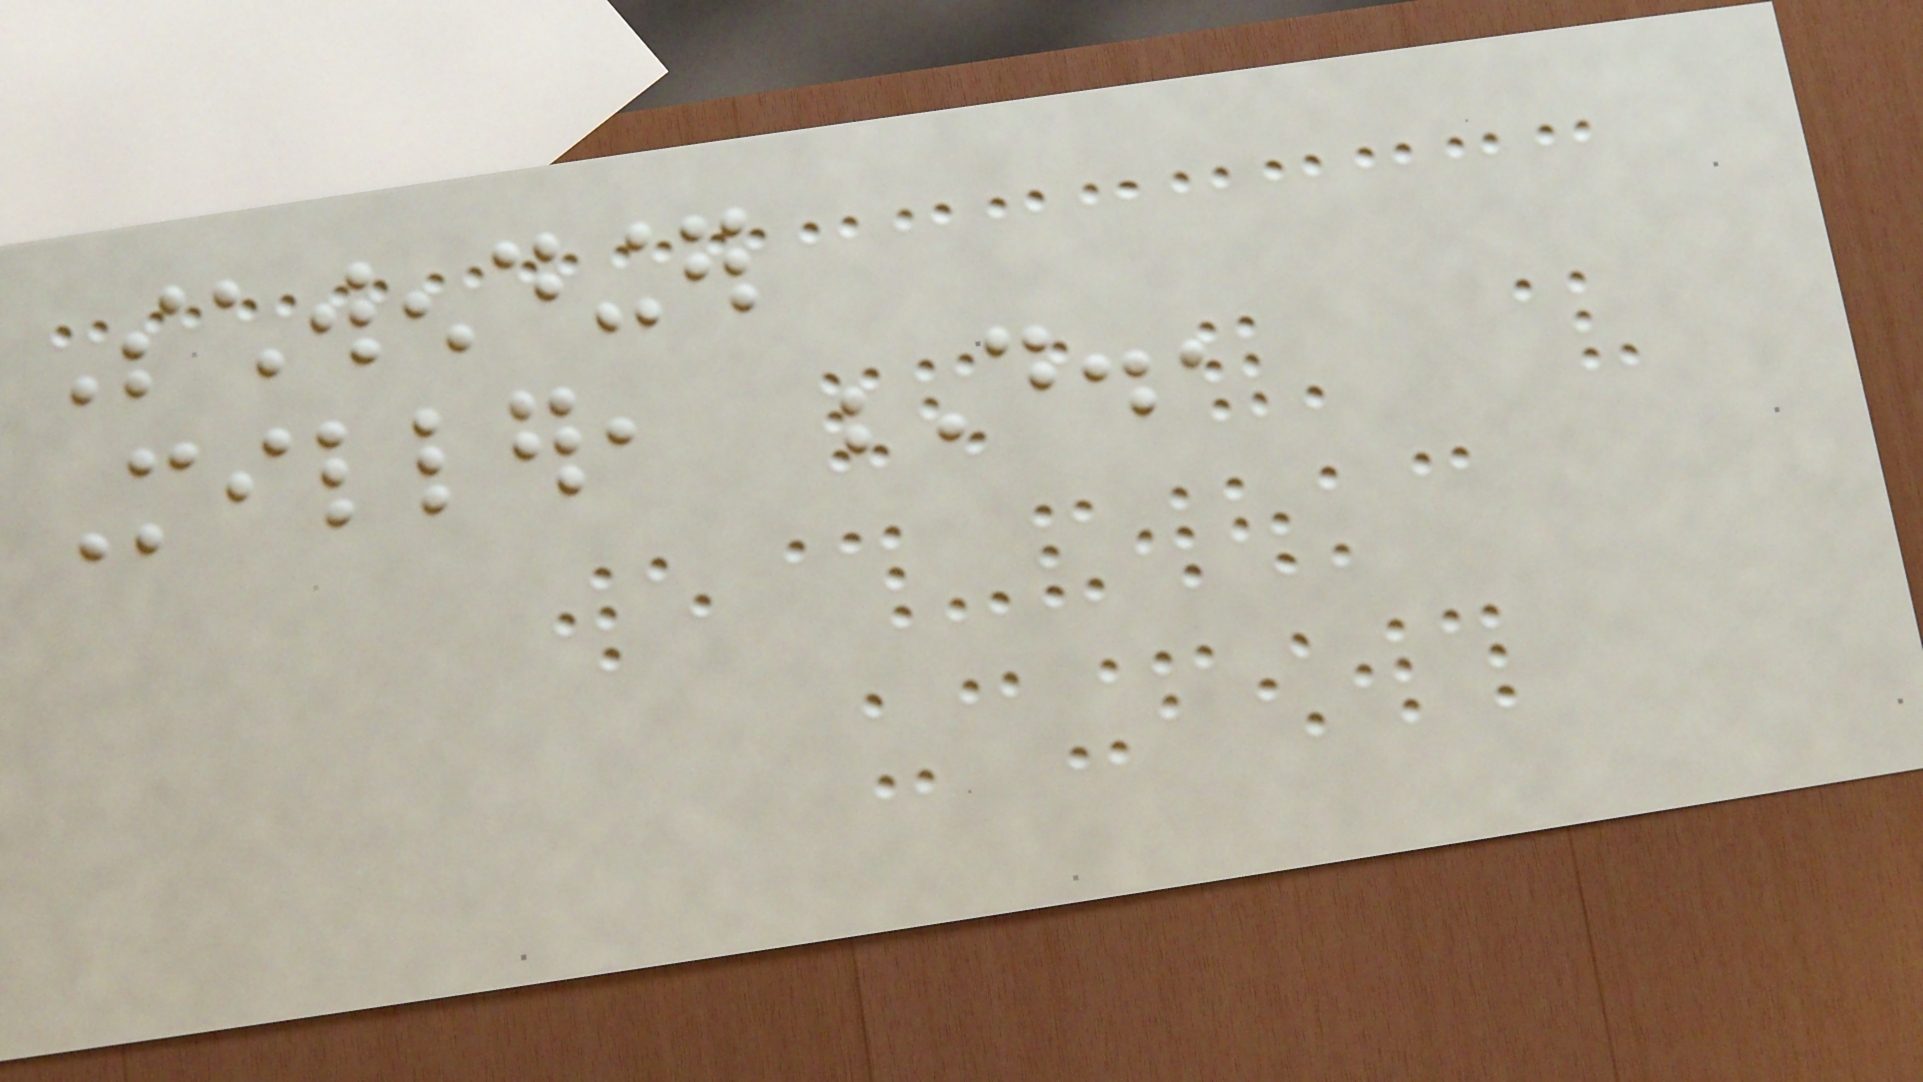Schwendinger
Miller, D.,
